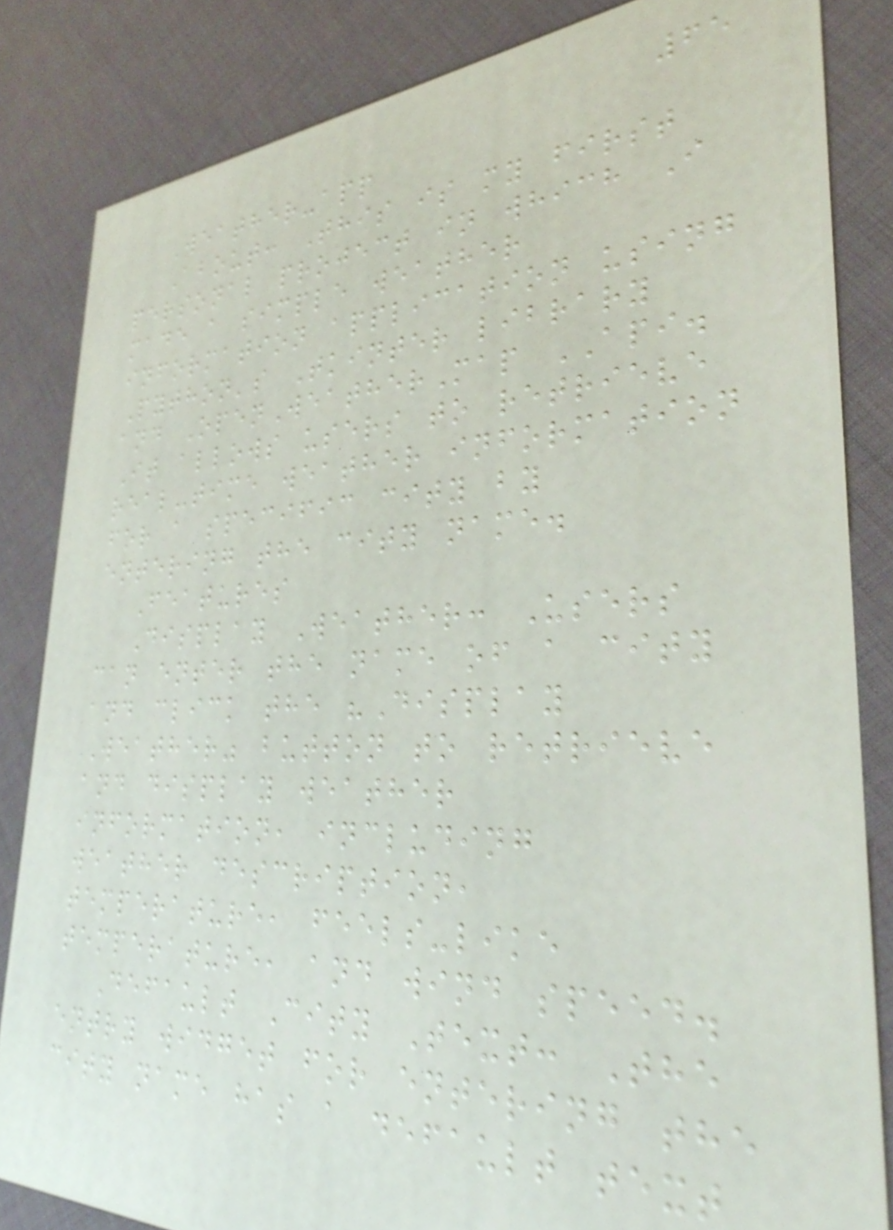65
Weather-app
About: This is my first
personal project in which I
made a simple weather
information application using
Python's Tkinter library
and OpenWeatherMap API.
It allows users to retrieve
real-time weather information
for a specific city by
entering the city name.
Features
Display Weather: Users
can enter the name of a city
and click the "Display
Weather" button to retrieve
and display weather
information, including
weather description,
temperature, feels-like
temperature, and wind speed.
Default City Text: The
entry widget for entering the
city name has a default text
